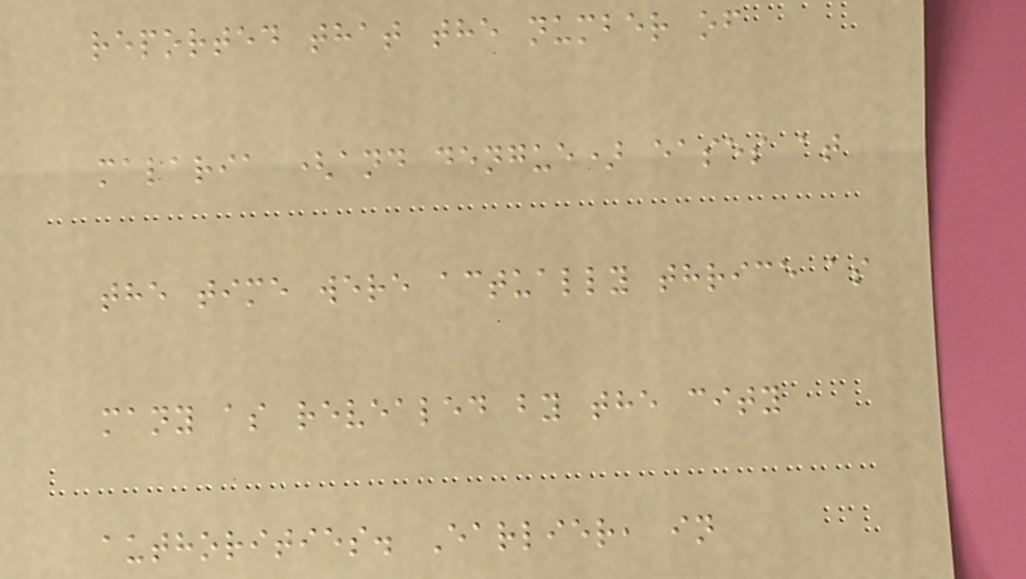reported that the number of
malaria (and dengue) eases at
the time were actually thrice as
many as revealed by the city
authorities. Earlier, in
